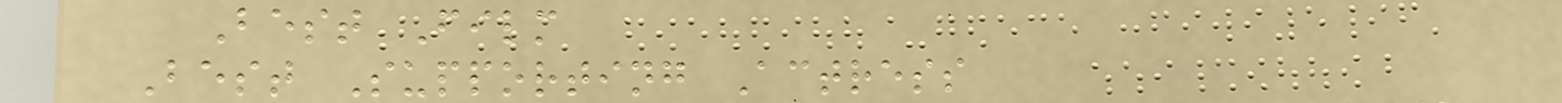Best Film
Best Supporting Actress
